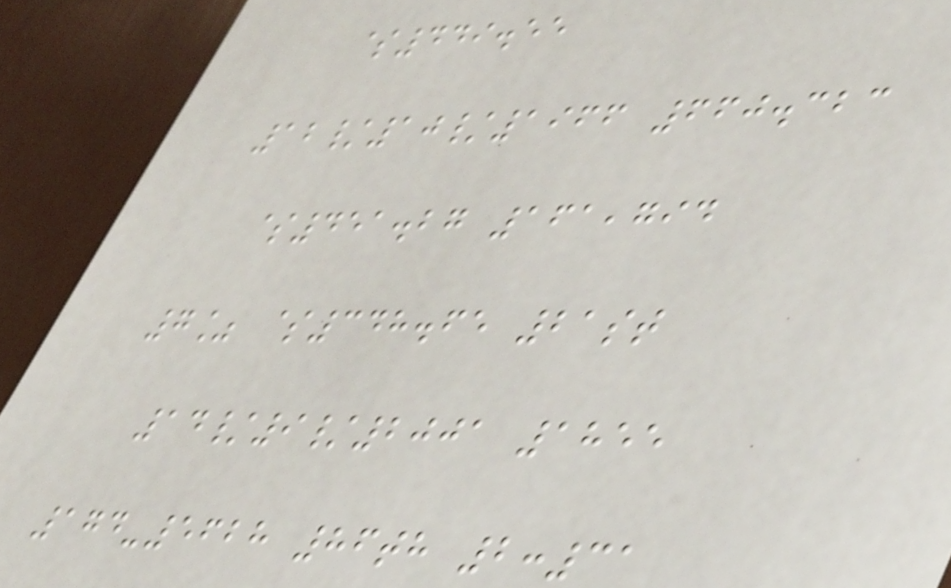$449.55
12/10/1966 660.323
$451.27 161,794
7% $348.65 21st
14/9/2001 1855
174-5628 86th 2:31
